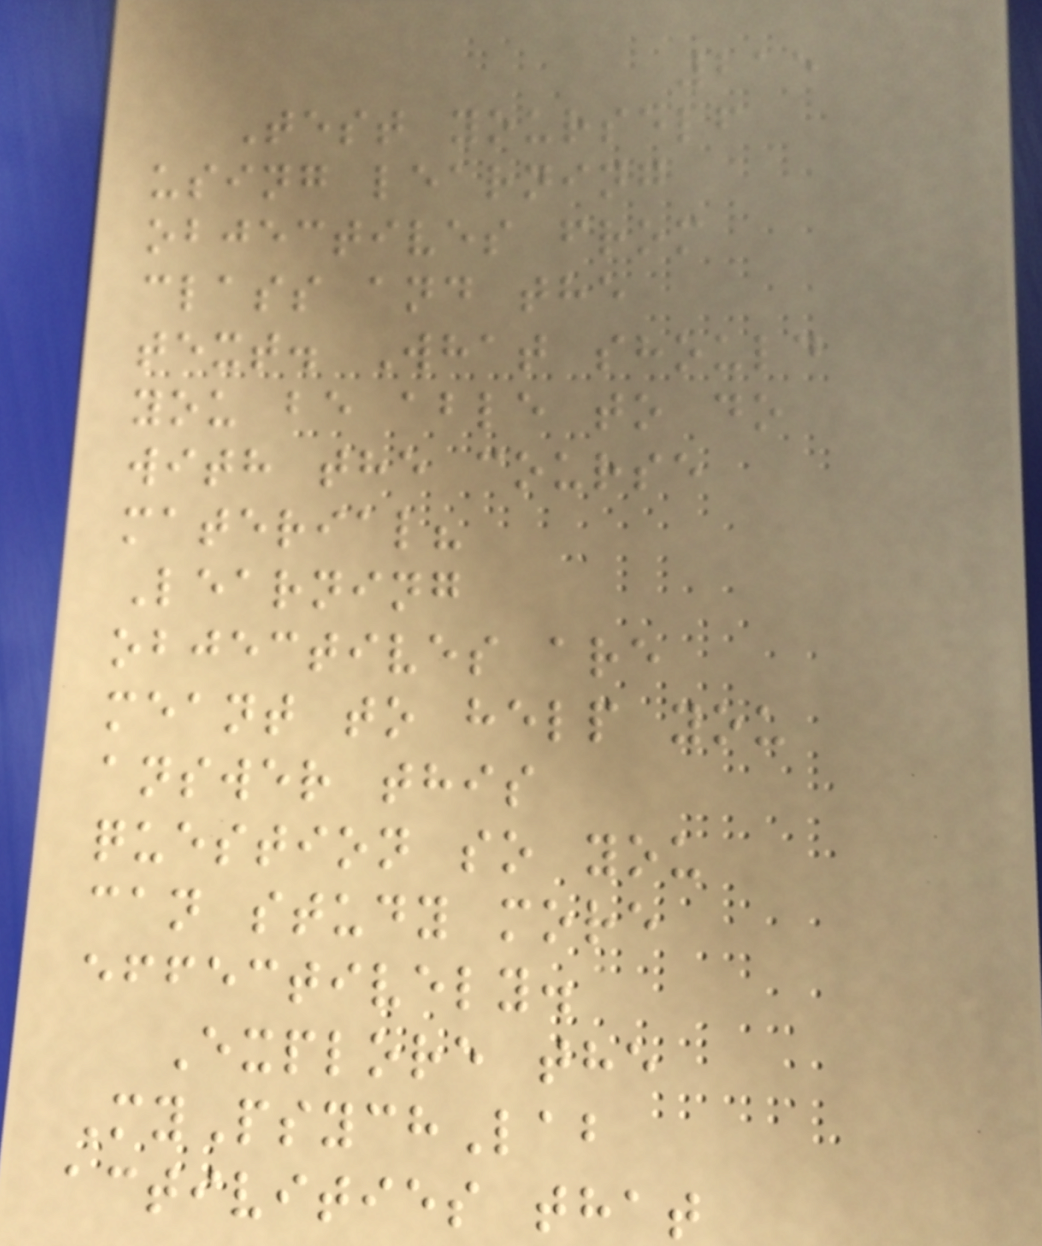215
Test yourself
using learning
objectives from
class and the
text. What should
you be able to do
with the course
material?
Learning
objectives are
meant to help you
answer this
question so you
can study more
effectively.
Explore the
MyPsychLab
activities that
